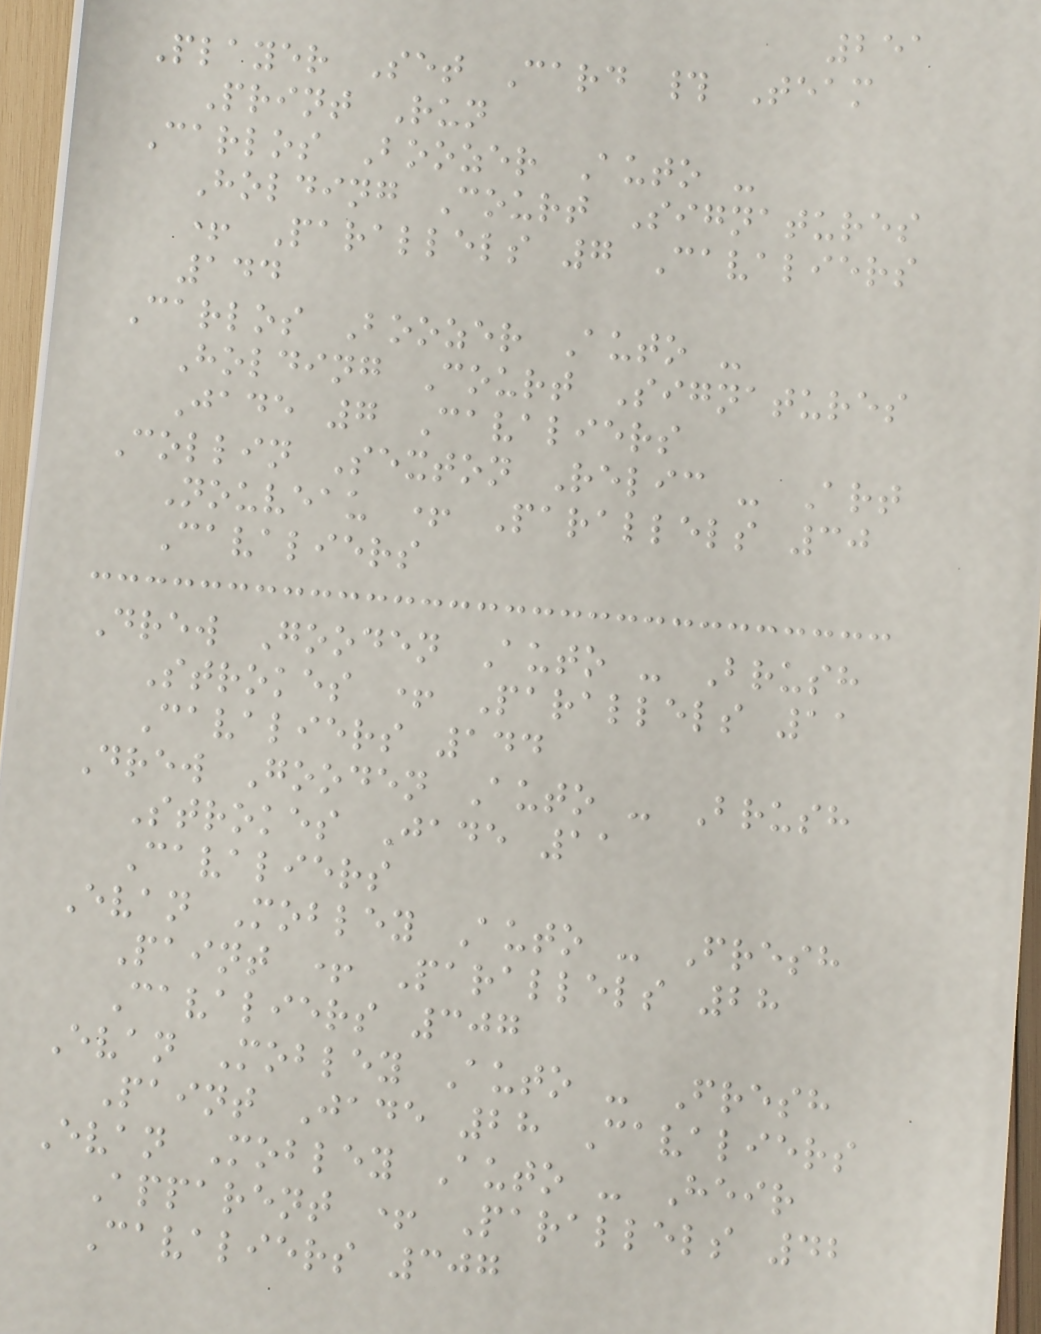251
Player Set Card # Team
Print Run
Carlos Boozer Auto -
Holding Court Signatures
+ Parallels 7 Cavaliers
144
Carlos Boozer Auto -
Holding Court Signatures
Jade 7 Cavaliers
Collin Sexton Relic - Art
Nouveau + Parallels 30
Cavaliers
Drew Gooden Auto - Brush
Strokes + Parallels 11
Cavaliers 144
Drew Gooden Auto - Brush
Strokes Jade 11
Cavaliers
Evan Mobley Auto - Fresh
Paint + Parallels 28
Cavaliers 307
Evan Mobley Auto - Fresh
Paint Jade 28 Cavaliers
Evan Mobley Auto - Heir
Apparent + Parallels 42
Cavaliers 307
